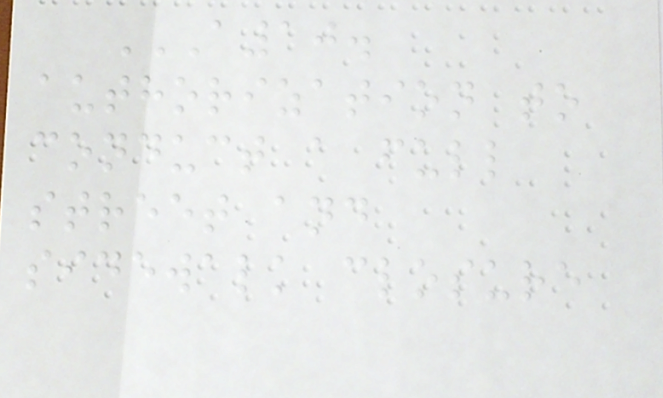A10.
AUTHORIZATION TO
CONDUCT A FULL
STREET AND
SIDEWALK CLOSURE
